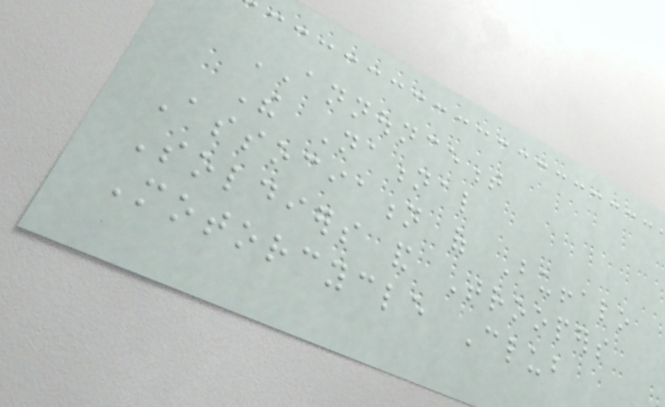ANNOUNCEMENT
The National
Association of Buffalo
Soldiers and Troopers
Motorcycle Club
